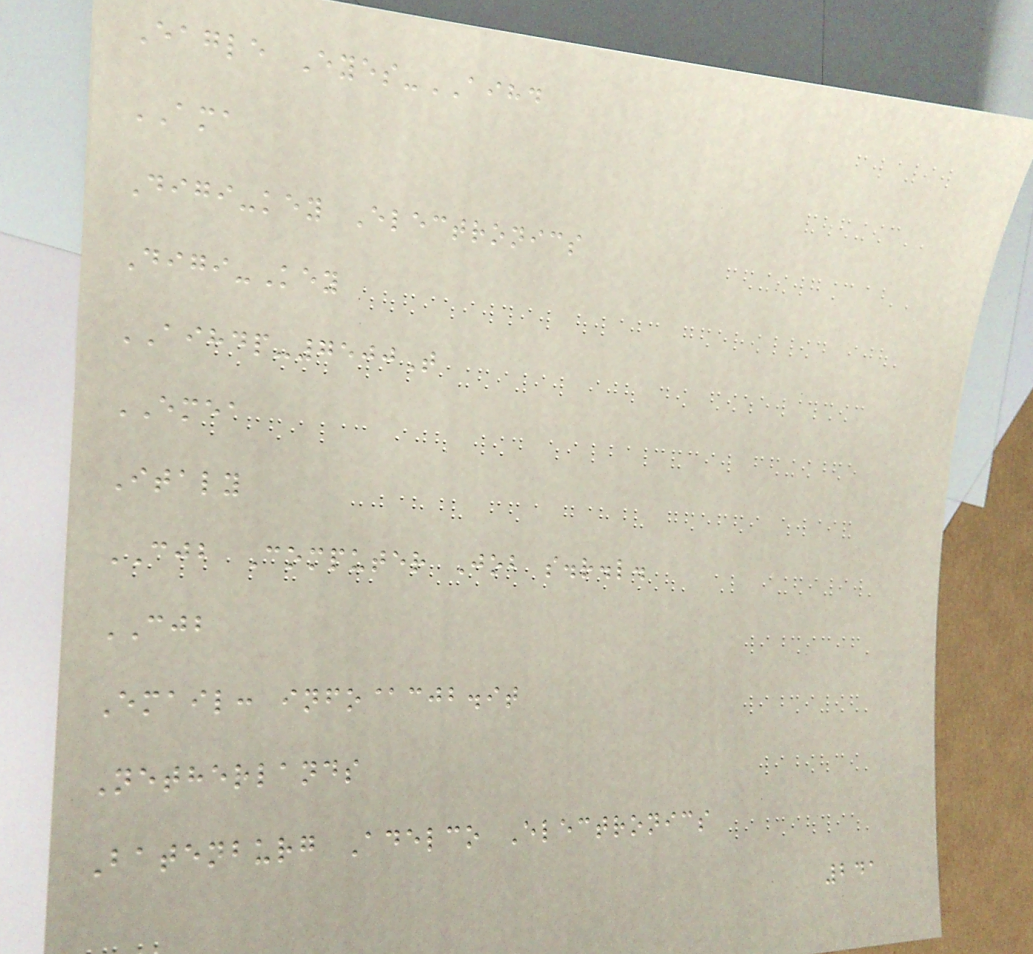Eagle Eyes-AIHD
AMA
Digi-key Electronics
Digi-Key
AIHDP-7500T
EMEA
Italy
CJB Computer Job s.r.l.
CJB
Email: info@cjb.it
Netherlands
Batenburg Adelco Electronics
241
